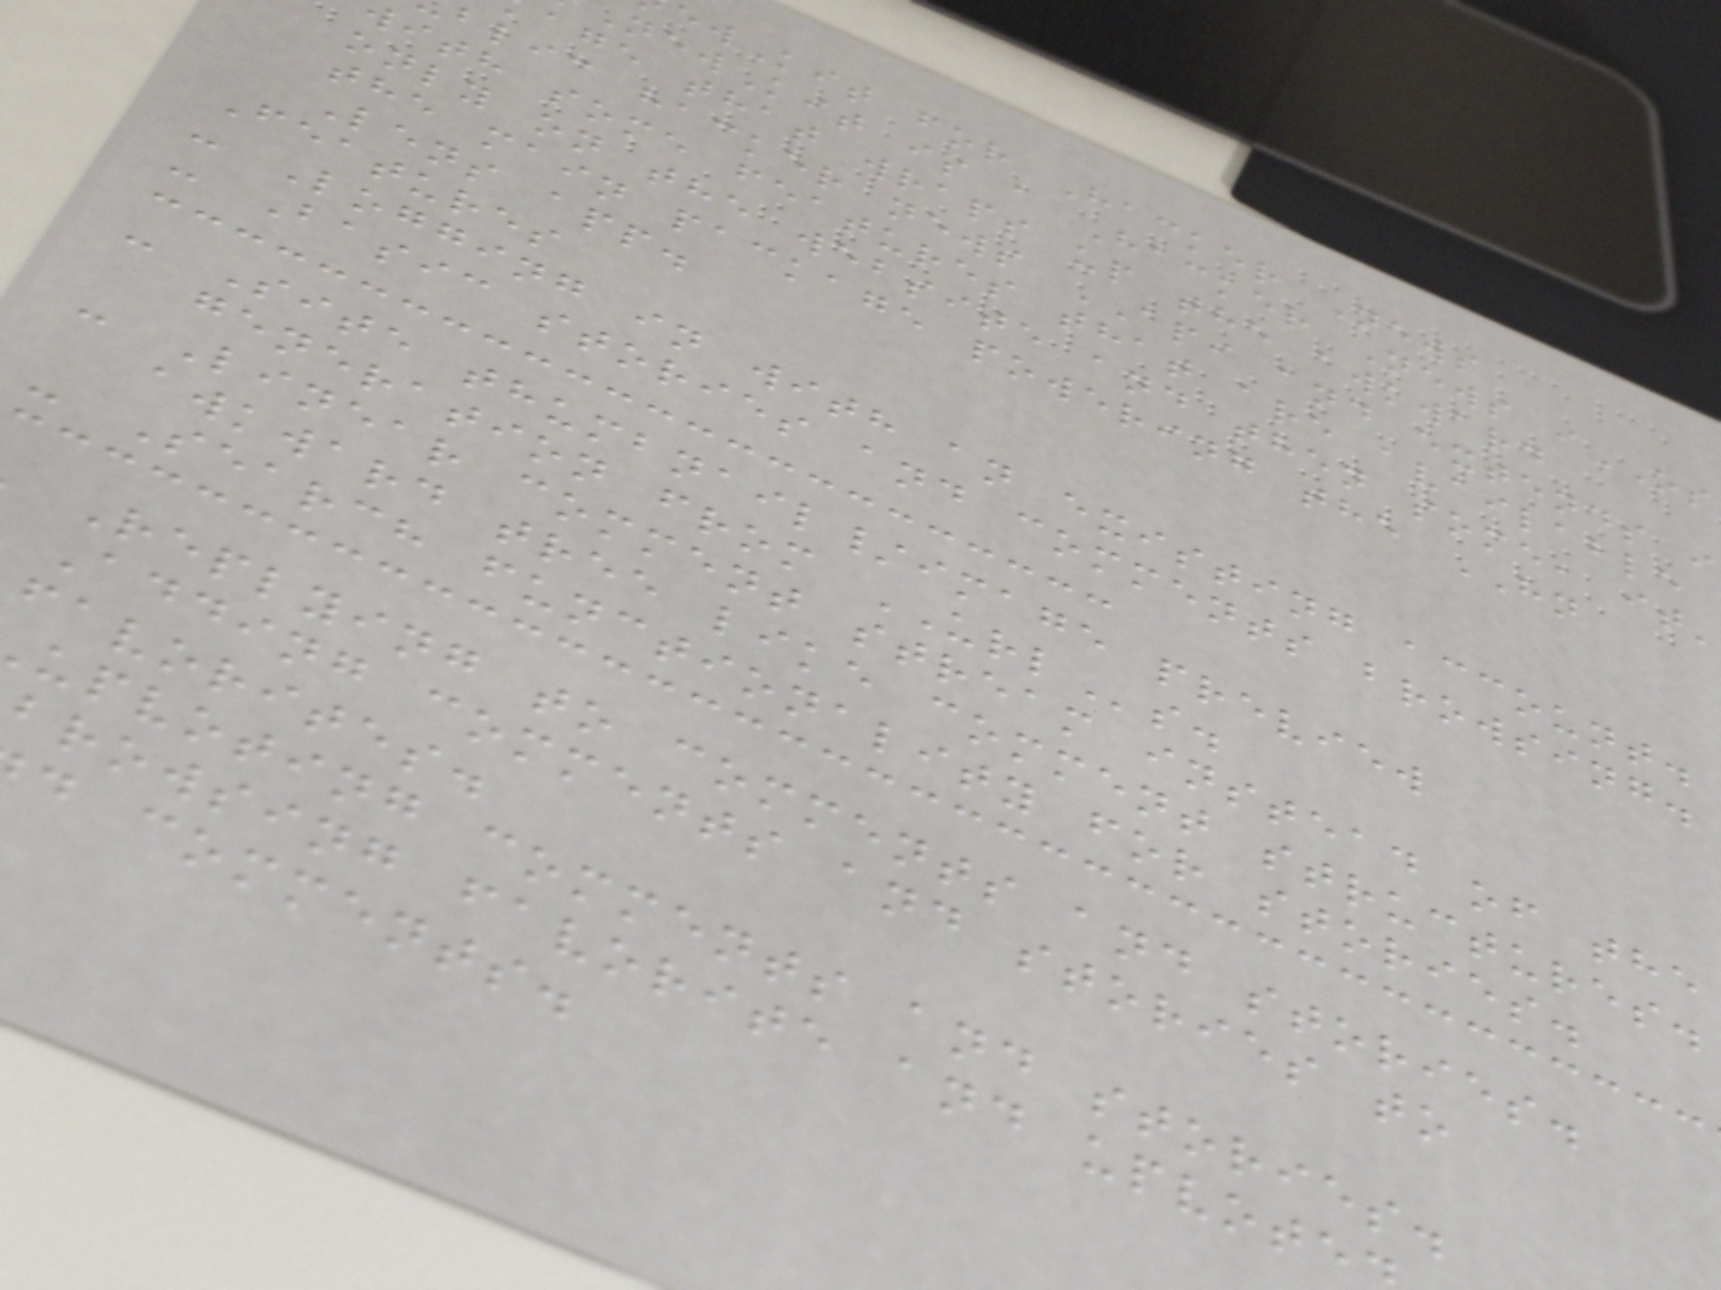ewKit for Hacker News
ewKit is a Hacker News iOS
age that wraps up the awkward
blic hacker news API and extends i
with some features that are available
only on the website and then some, it'
the main package powering the HN
Lens app.
Features
- Logging in with an existing account.
- Basic stories and comments browsing.
- Site thumbnail/image preview
generation from URLs.
- Linear comment stream instead of the
awkward tree like comment structures.
- Search functionality for stories.
Replying to comments and stories.
Adding comments and stories to
favorites.
upvoting comments and stories.
browsing favorite and upvote
d comments.
